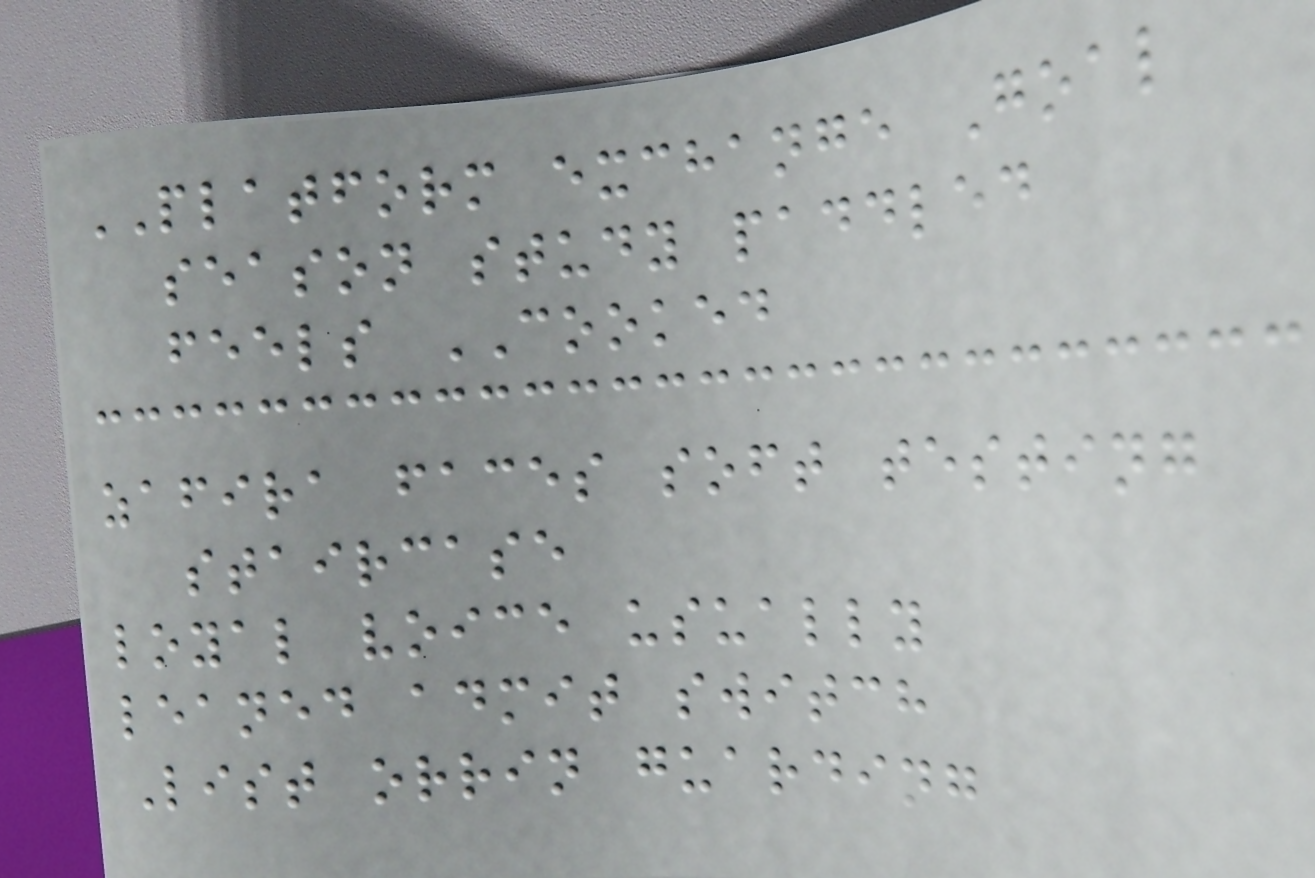PLATFORM exchange Goal
season study paddled
feels COOKED
zafira faces soft testing
staircase
loyal voice usually
leaned admit switch
List orrin guarding
